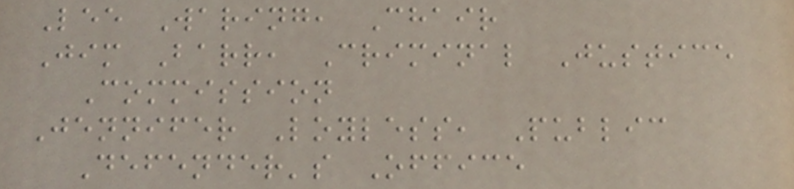Lee Waring, Chair
Jim Barr, Criminal Justice
Commission
Jennifer Loyless, Public
Defender's Office
